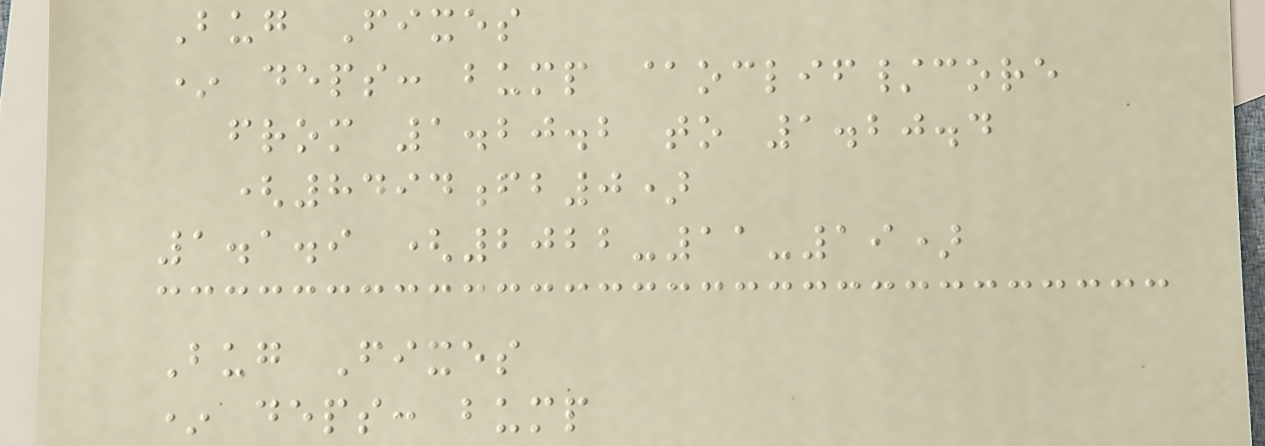Bug Fixes
* deps: bump @oclif/core
from 1.20.2 to 1.20.4
(8494fb0)
1.1.9 (2022-11-19)
Bug Fixes
* deps: bump
